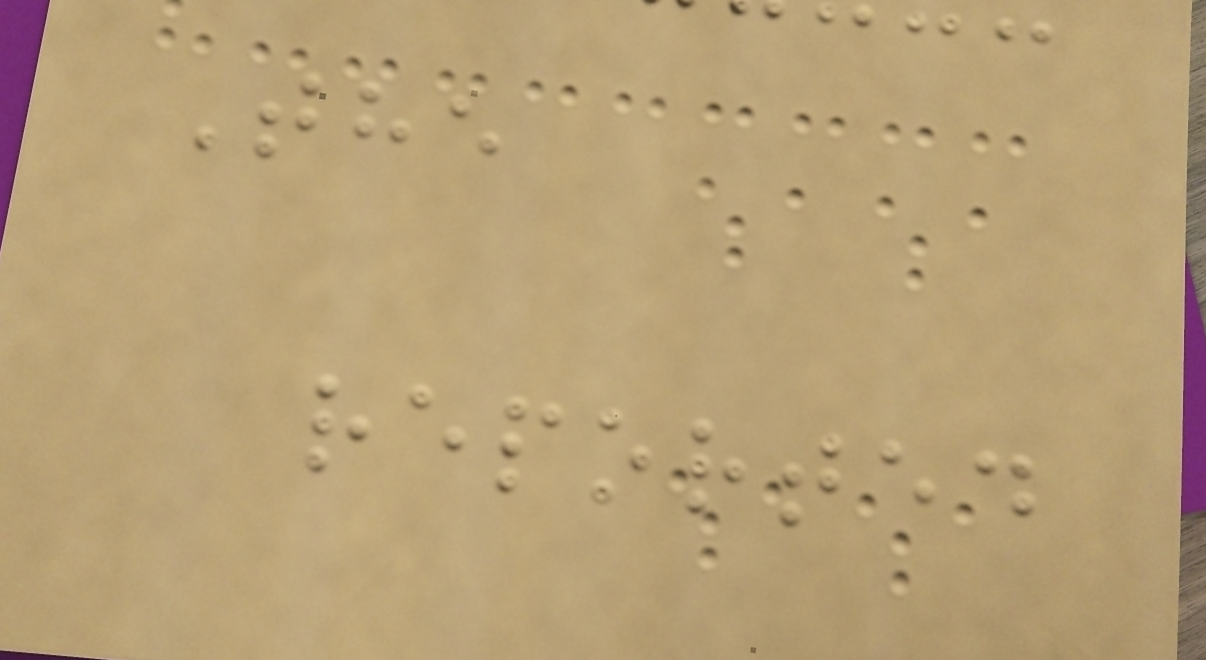The
reported
